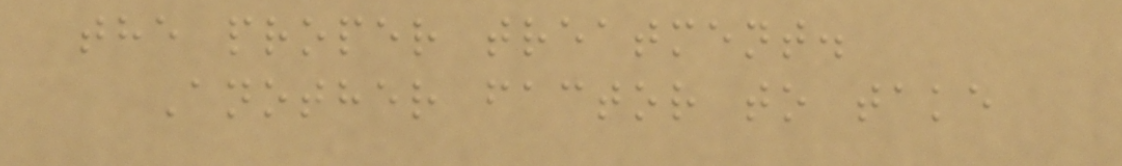the proper treatment.
Another factor to take
